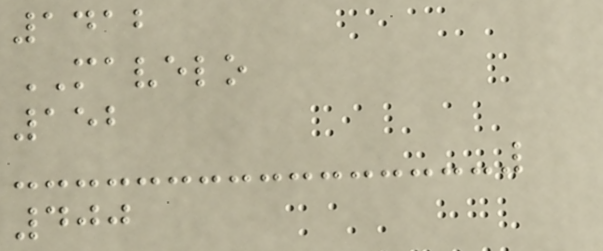1412
MAVELO
152
400
